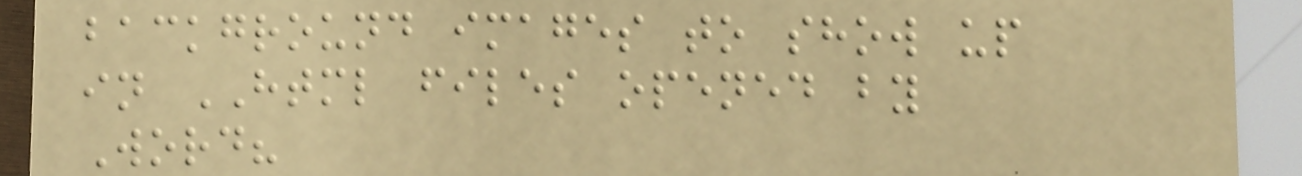background images to show up
in HTML files opened by
Word?
